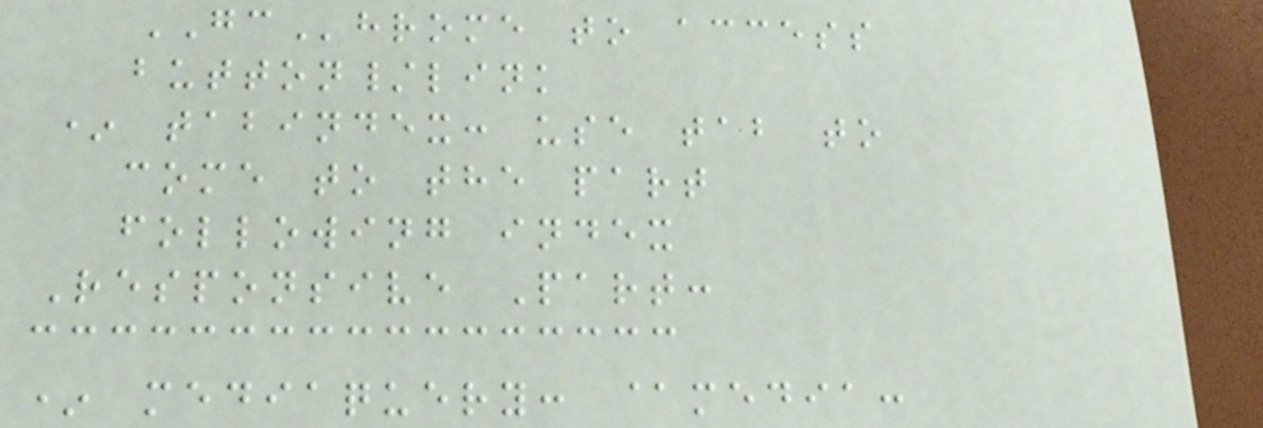GChrome to access
button/link
* tabindex: use tab to
come to the part
following index
Responsive Part:
* mediaquery: @media:
